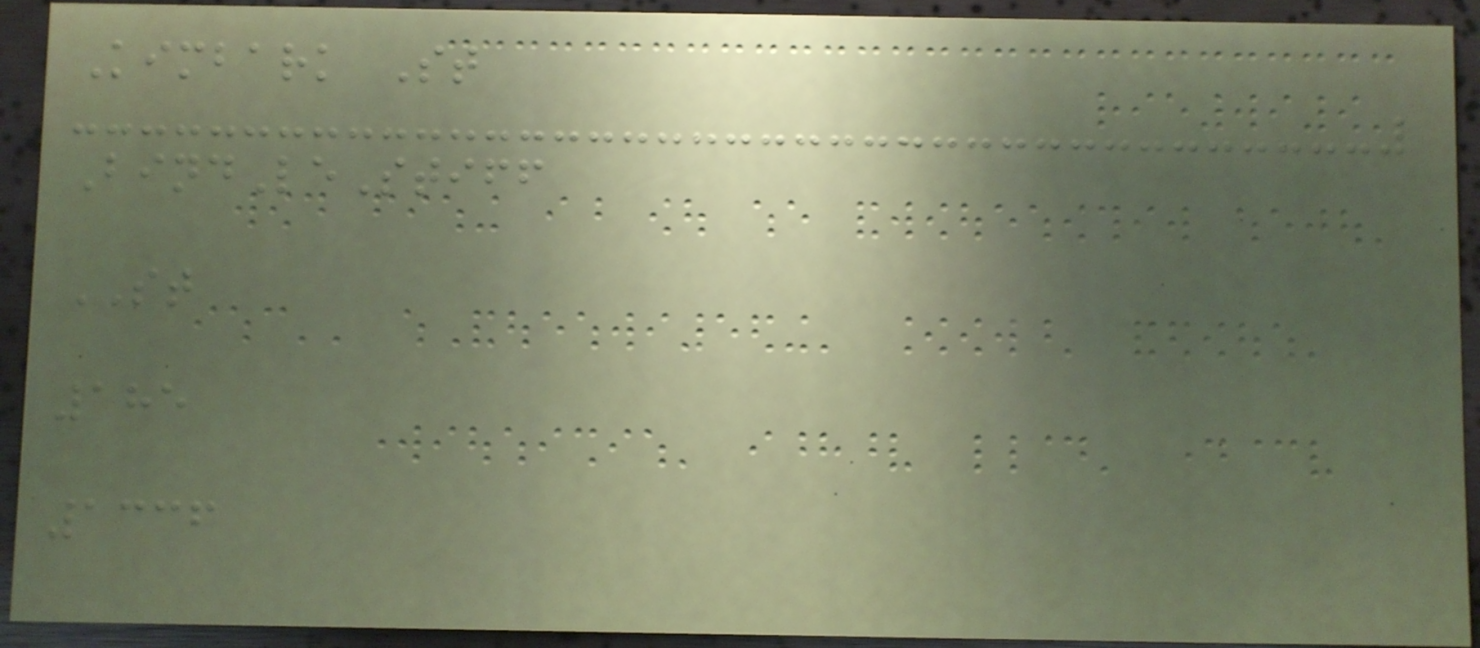Kimbark St
BindLeStiff
ST
185
1336
